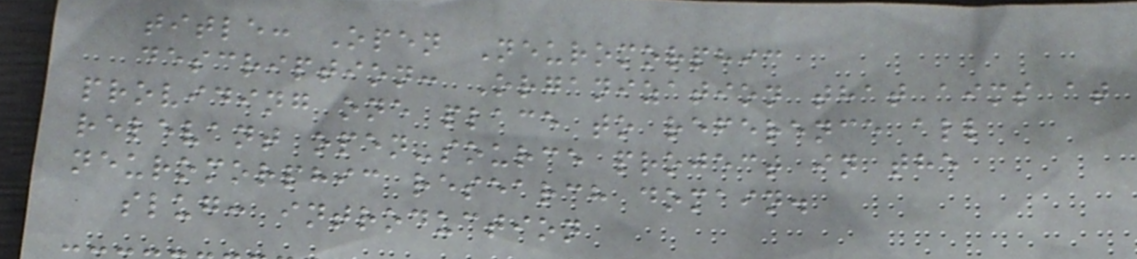title: Open Neuromorphic
description: Organization that aims at
providing one place to reference all
relevant open-source project in the
neuromorphic research domain.
slug: introduction
